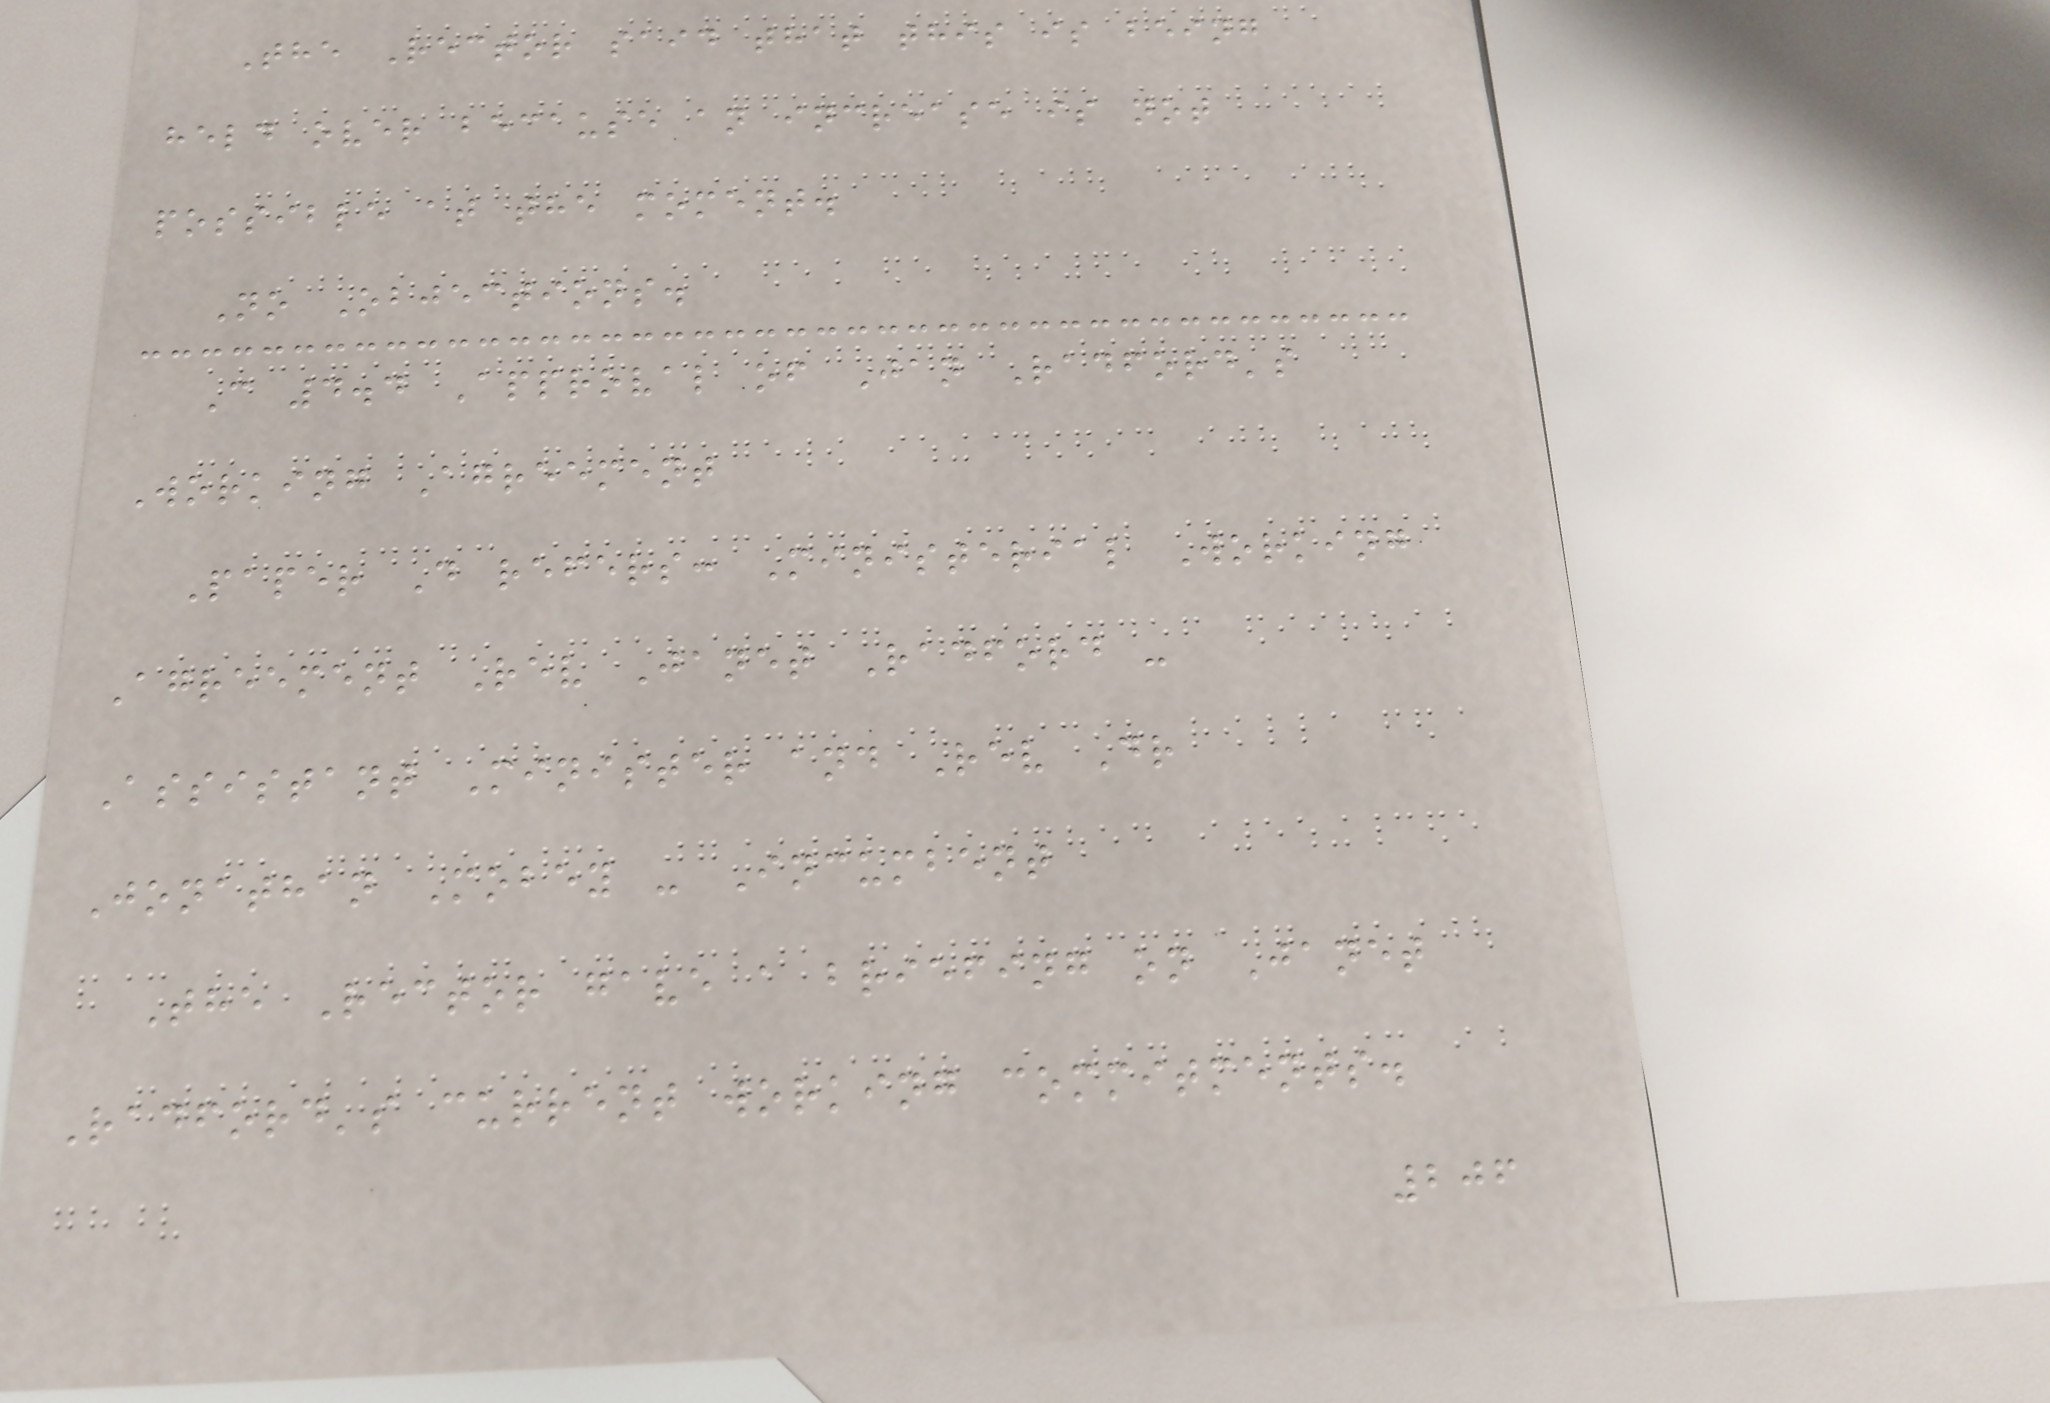The Rector said that this is being
held over because an increase is not
possible at the moment.
No Objections.
C 4.4 Approval of Jan Radford's
Working Agreement
Paper D refers: Ministerial Working
Agreement Rev Janet Radford -
Assistant Minister and Rev Dr
Jonathan Mobey - Incumbent
The Rector gave a briefing on Janet
Radford's current working commitments.
206
